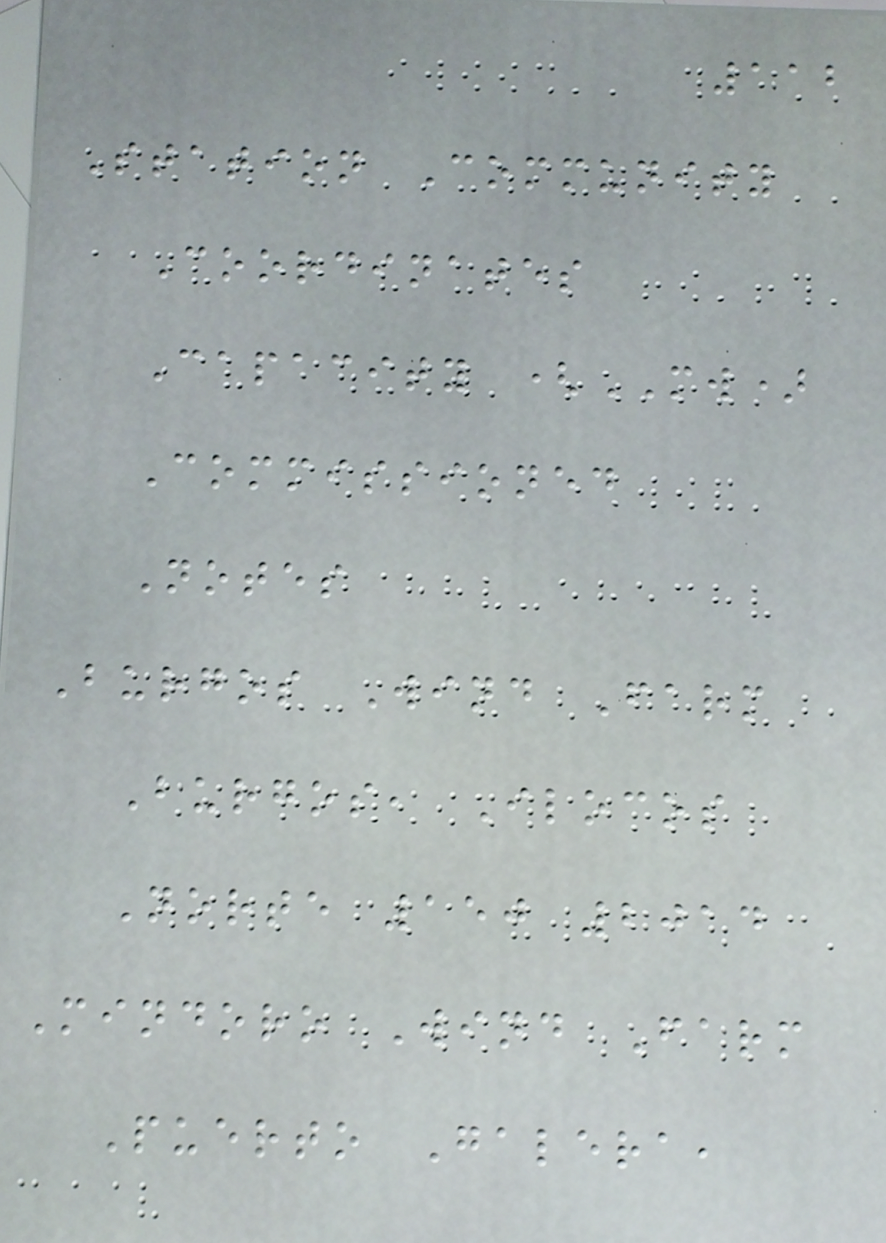112
Station Community
Coordinates
Capacity (MW)
Commissioned
Notes
Burgos Wind Farm
Burgos, Ilocos
Norte 150 2014
Mindoro Wind Farm
Puerto Galera,
